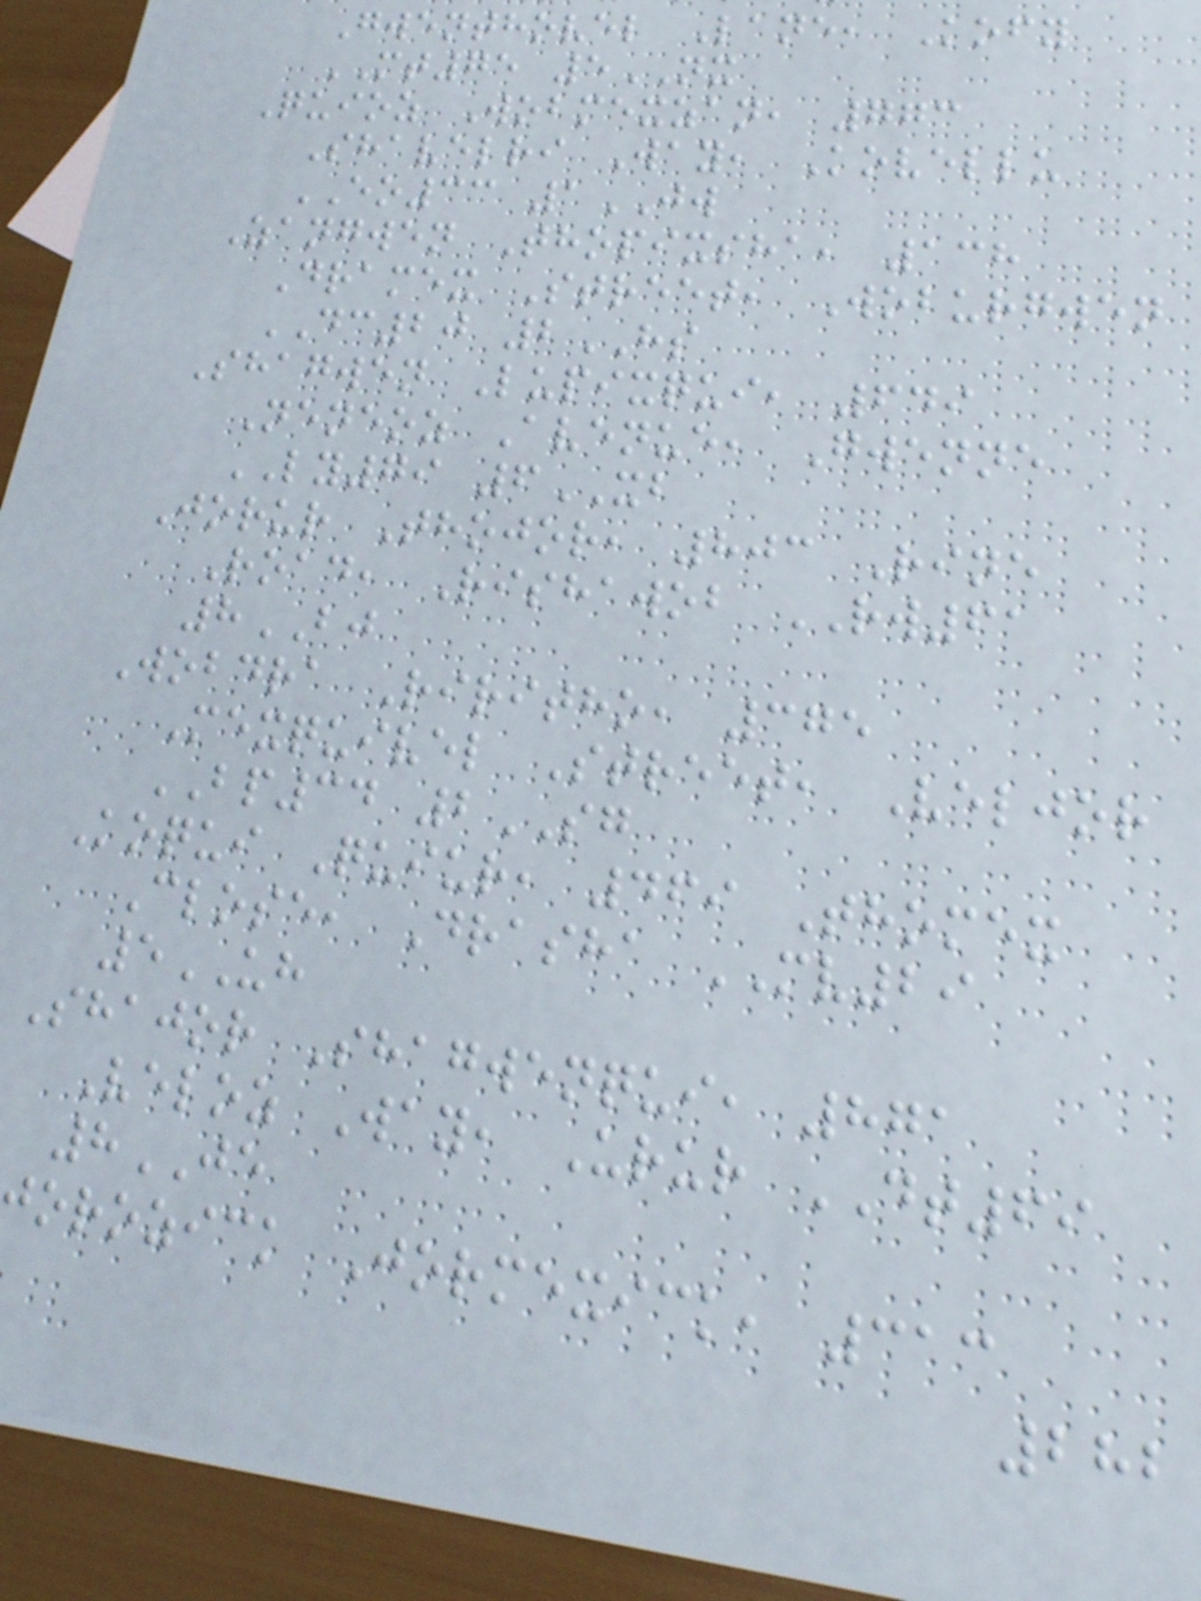Gwenthovel Lane, Kofy
MT75 5NX
Quioz Wobmexzan, 773
Shavelri Way, Kovellu
EO33 1JW
Zangwen Thopixsha, 138
Dramex Street, Woburgwen
DC20 2HS
Shagwen Lupixqui, 649
Neneoz Avenue, Gwenne
LY79 6XB
Jorur Thojor, 803 Rine
Road, Rishawob RW61
8BJ
Wobdra Riritho, 375
Mexquivel Street, Veljor
BP34 2SG
Koqui Quiur, 469 Thomex
Close, Drasha MV29
5UH
Shajor Shagwenqui, 871
Veloz Way, Urur DT69
8JE
orozick Jormexick, 313
282
